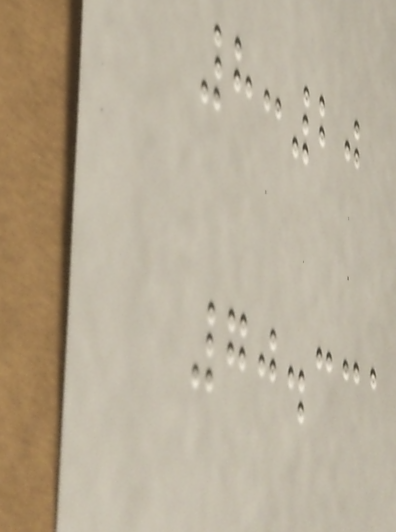8:20
70.331
